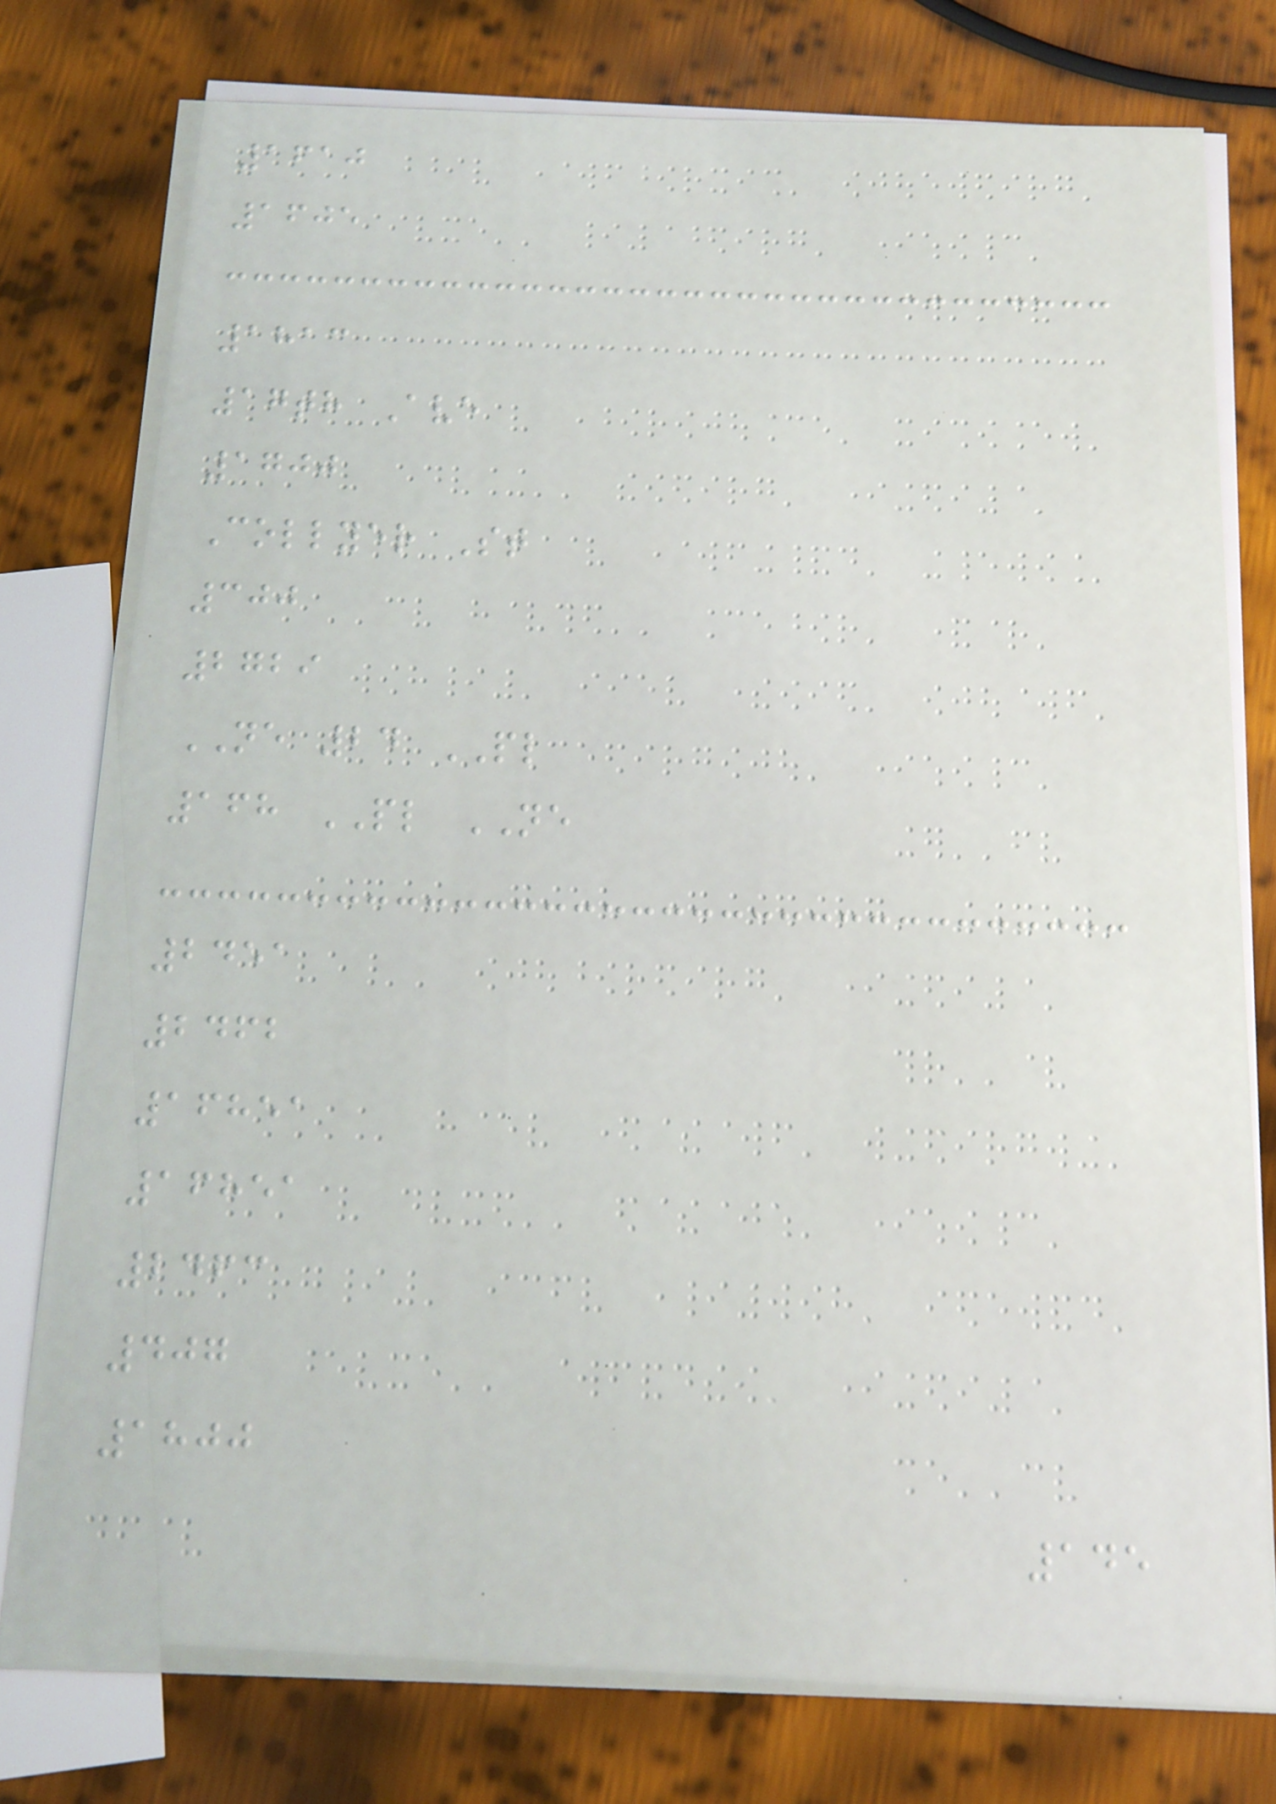1610
1605
1813
17th Ave
1700
Collyer St
300
2729
NE 24 PL
168 PL NE
2451
2462
16851
16851
2463
407
1800
145
